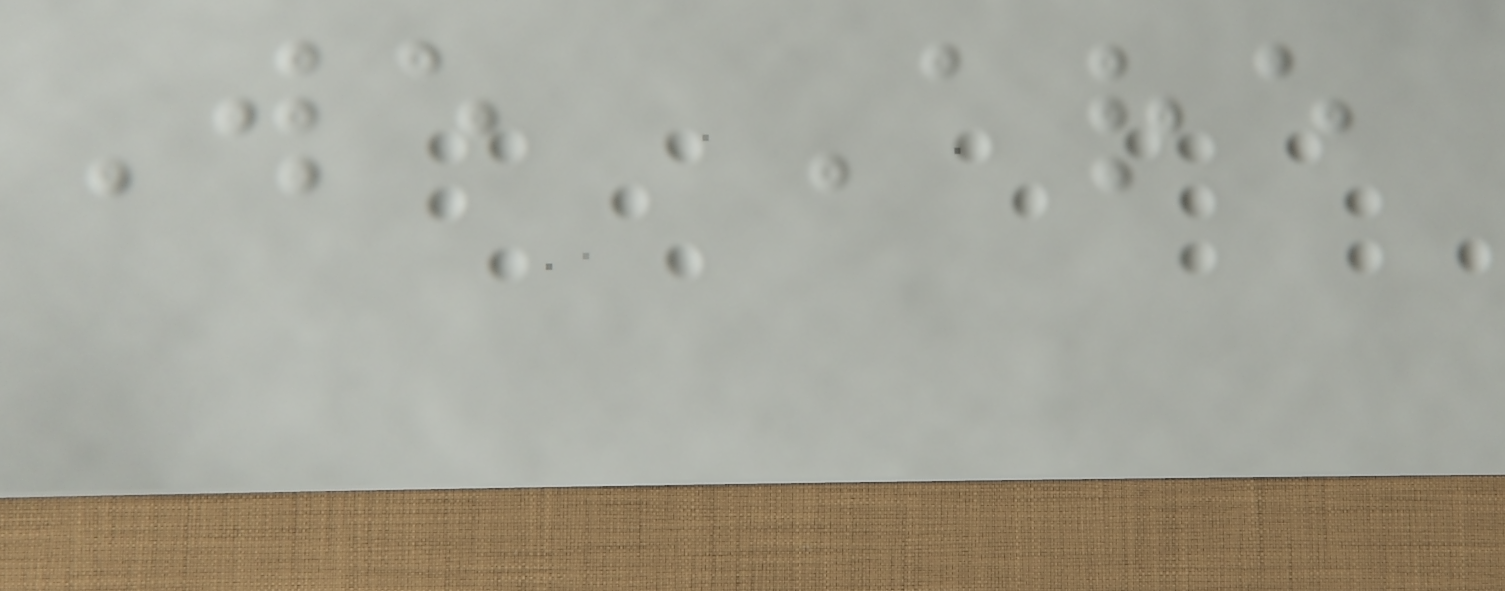We Are
